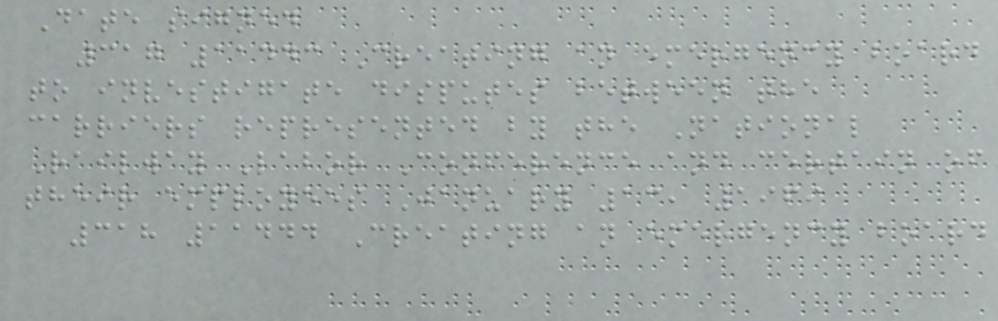Date signed
317 11443 Creating an emergency board
to investigate disputes between the
carriers represented by the National
Railway Labor Conference and certain of
their employees January 13, 1969
318 11444 Creating an emergency board
